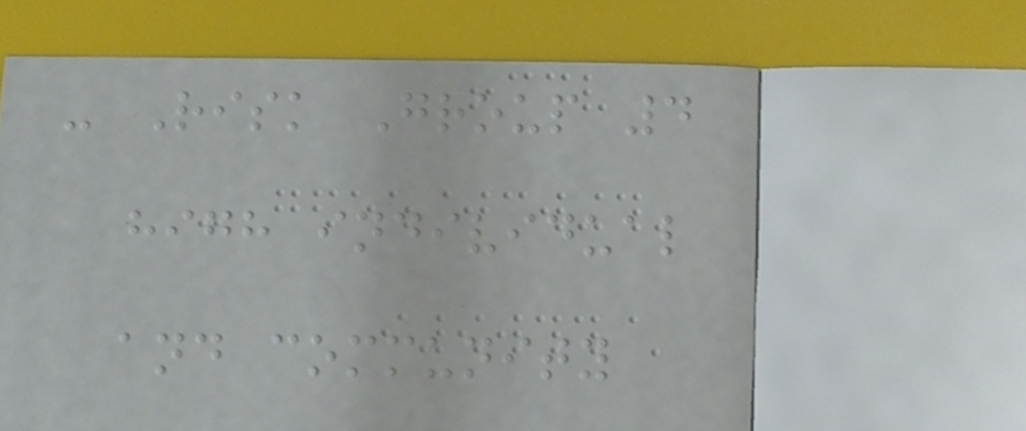- Risk Group 4
high individual
and community
